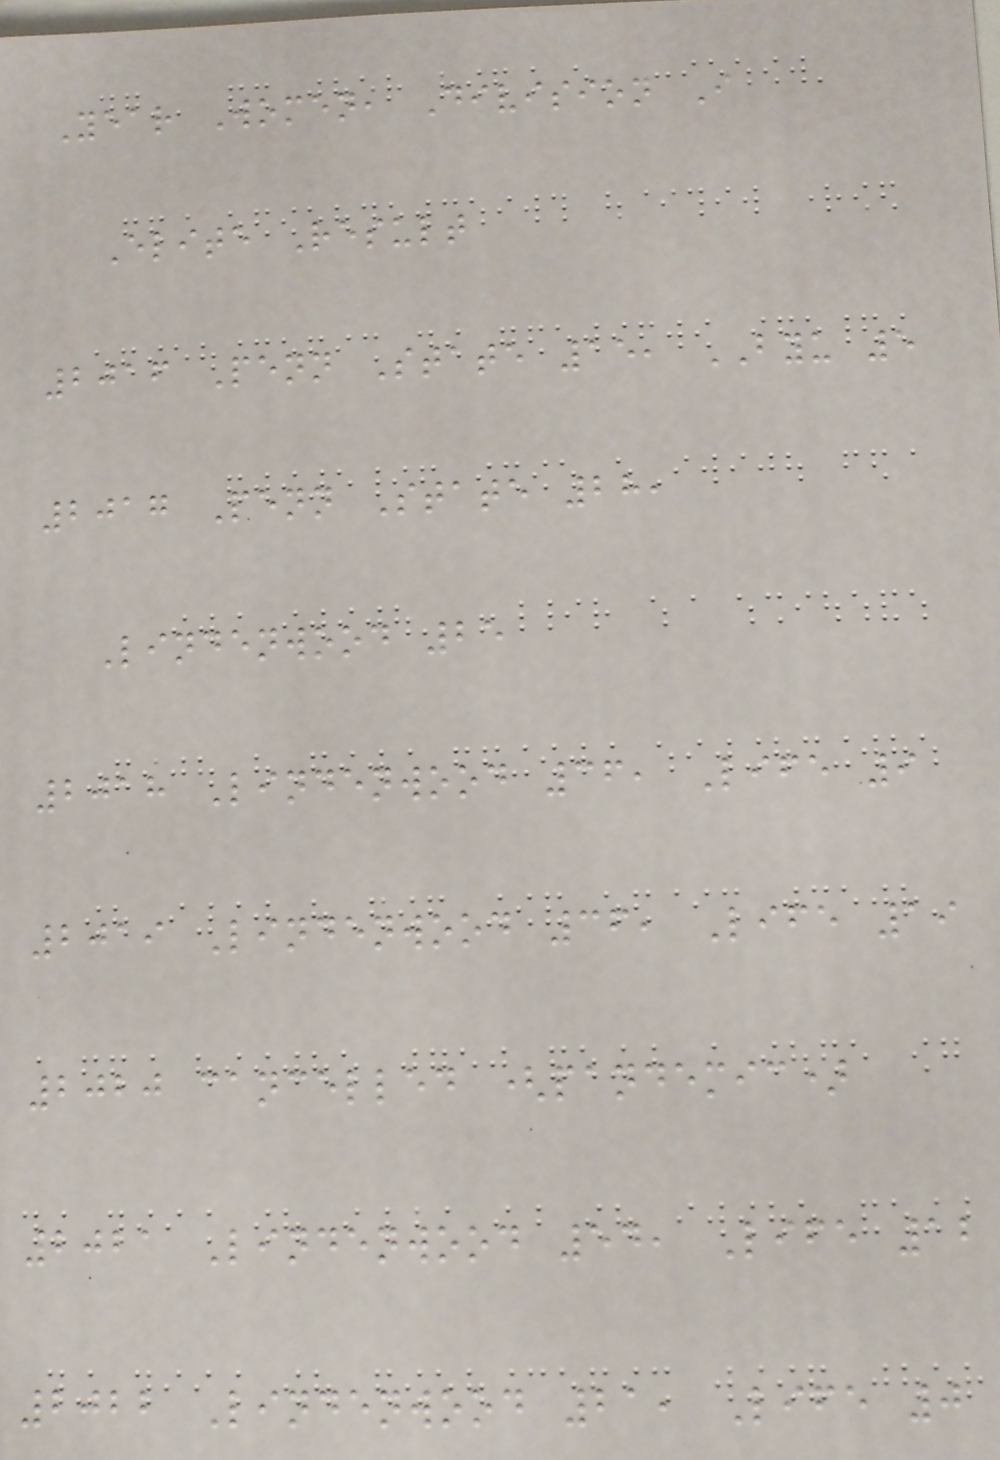Year Women, Division I
Elite Result
2016 Penn State 15, BYU 5
2017 Penn State 28,
Lindenwood 25
2018 Lindenwood 36, Life 9
2019 Lindenwood 36, Life 19
2020 cancelled (pandemic)
2021 Lindenwood 54, Life 12
2022 Lindenwood 21, Life 0
